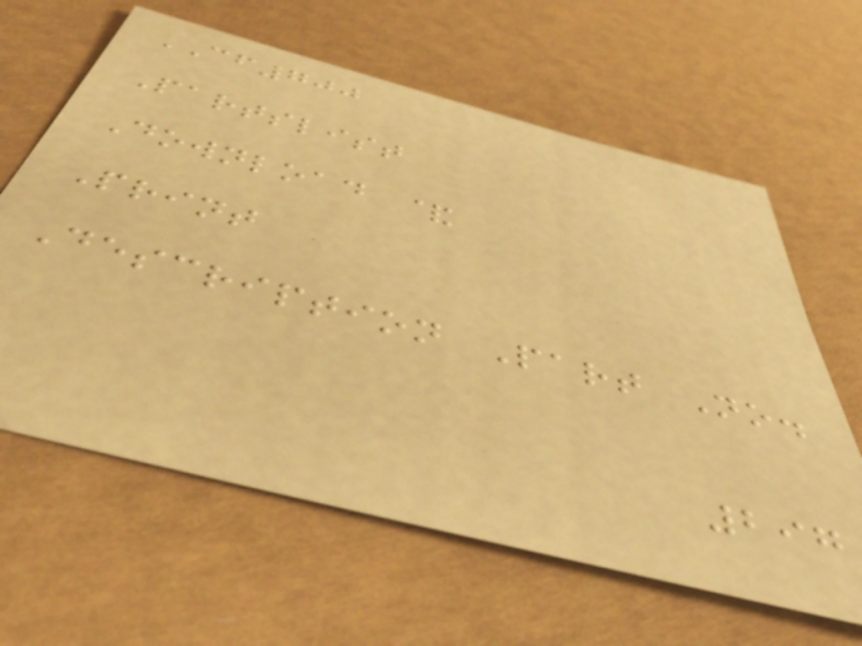CF700
Partslist
Download &
Print
Description Part No.
297
